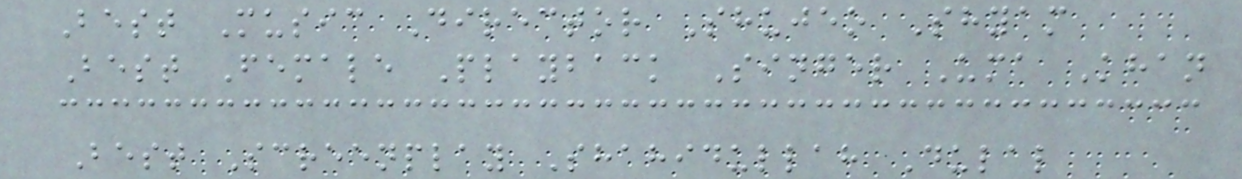Best Music Director Shujeo Shyam
Best Female Playback Singer Uma Khan
Best Screenplay Shahidullah Dulal
